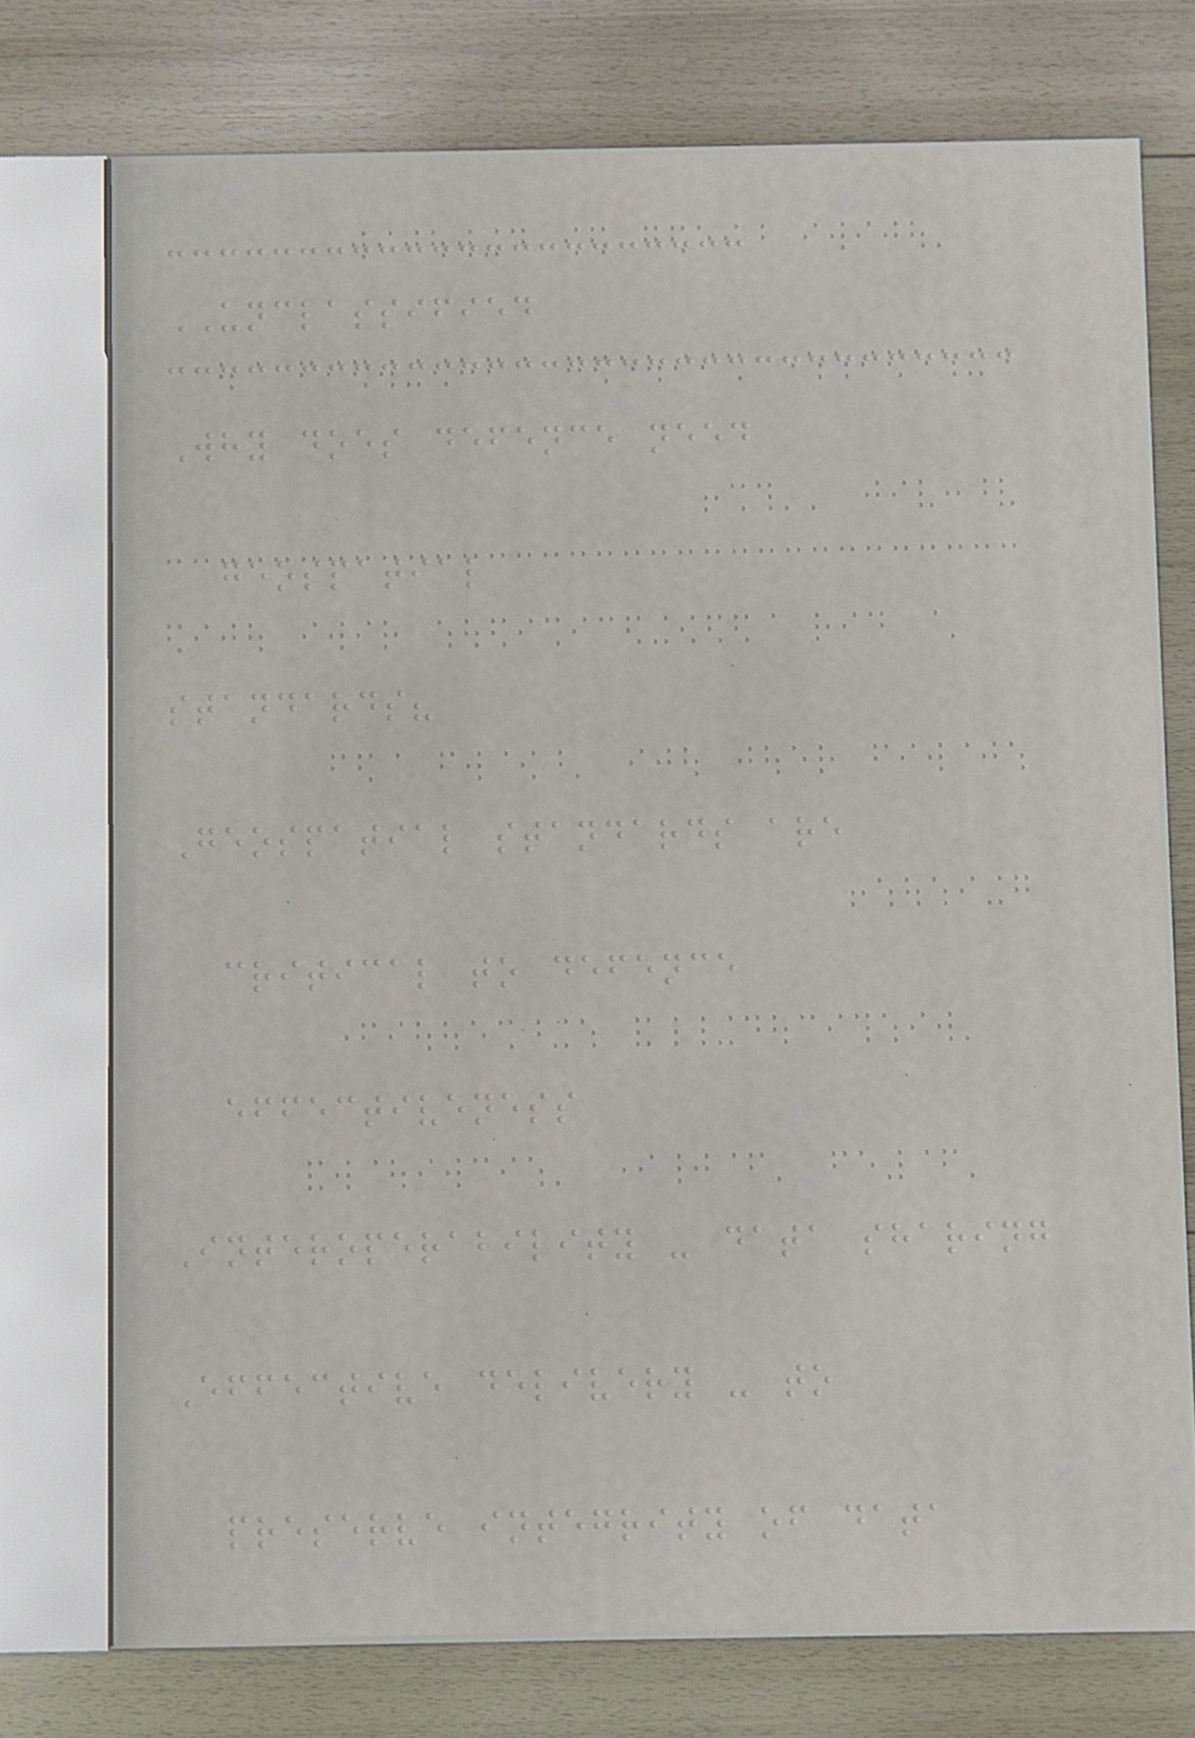UNCLASSIFIED
Why does defence need
geospatial
standards?
Geospatial standards are
critical to defence
effectiveness
Interoperability - data sharing
Effective delivery - to
preserve integrity of data
